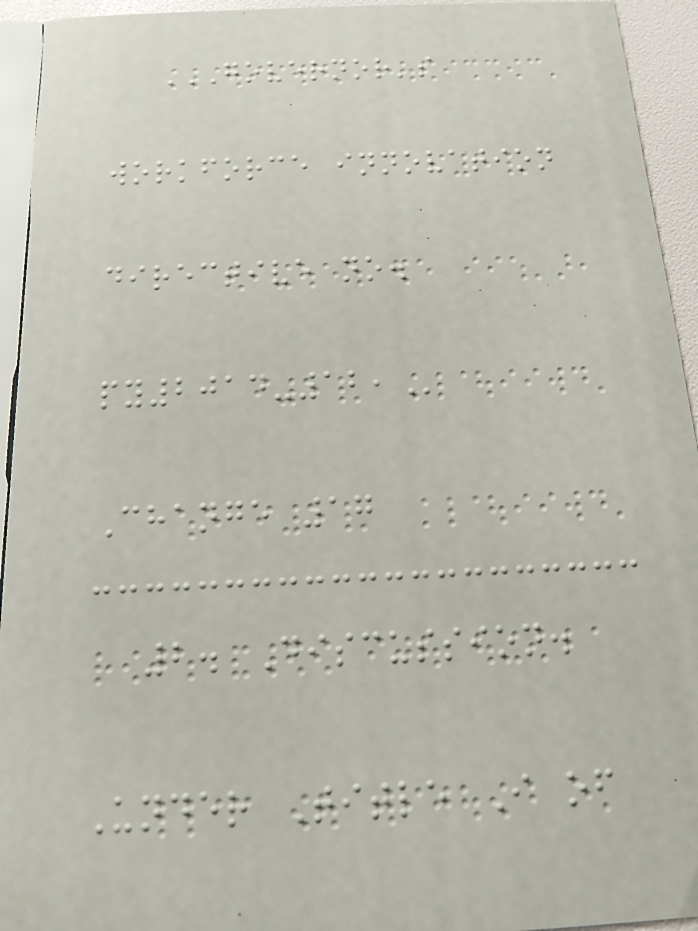GOVERNOR'S
WORKFORCE INNOVATION
DIRECTIVE NO.
PY2014-12,
Change 17
2. Discussion.
Under Title I of
